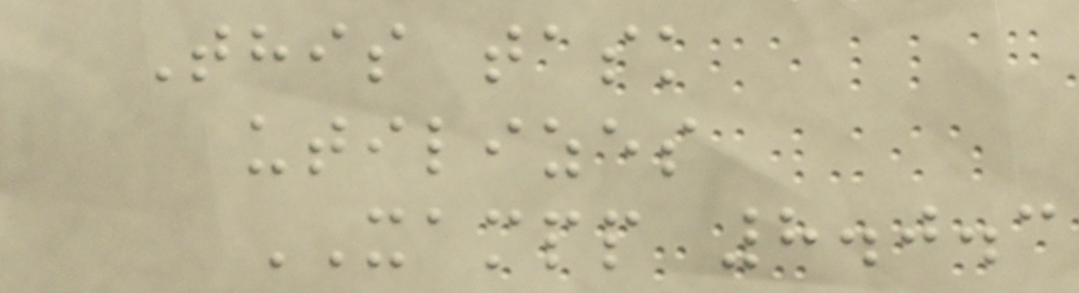This task
utilizes
XAMPP 8.0.3
